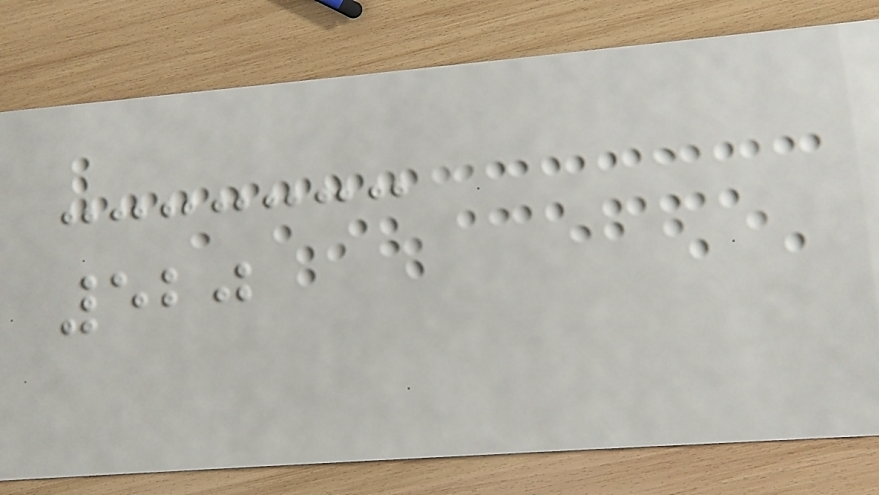520
